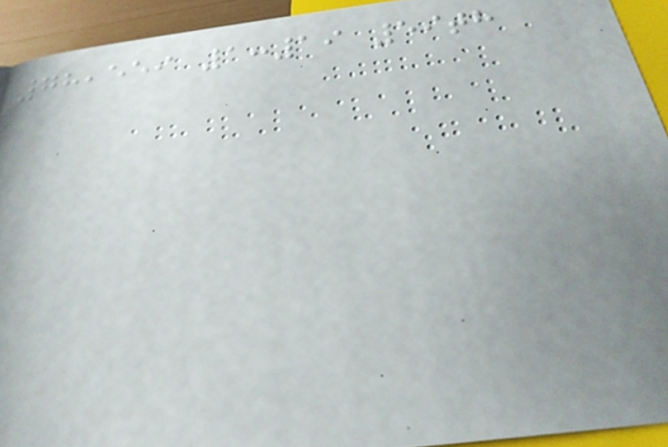78,559 1:19 59th
